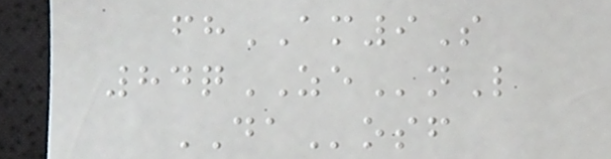fhAM9S
84qZEnL
DAosf
